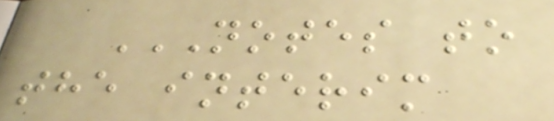NOTES TO
THE INTERIM
